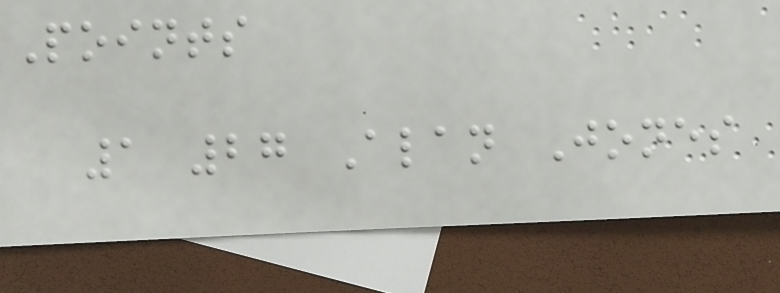Points
1 27 Alan Jones
